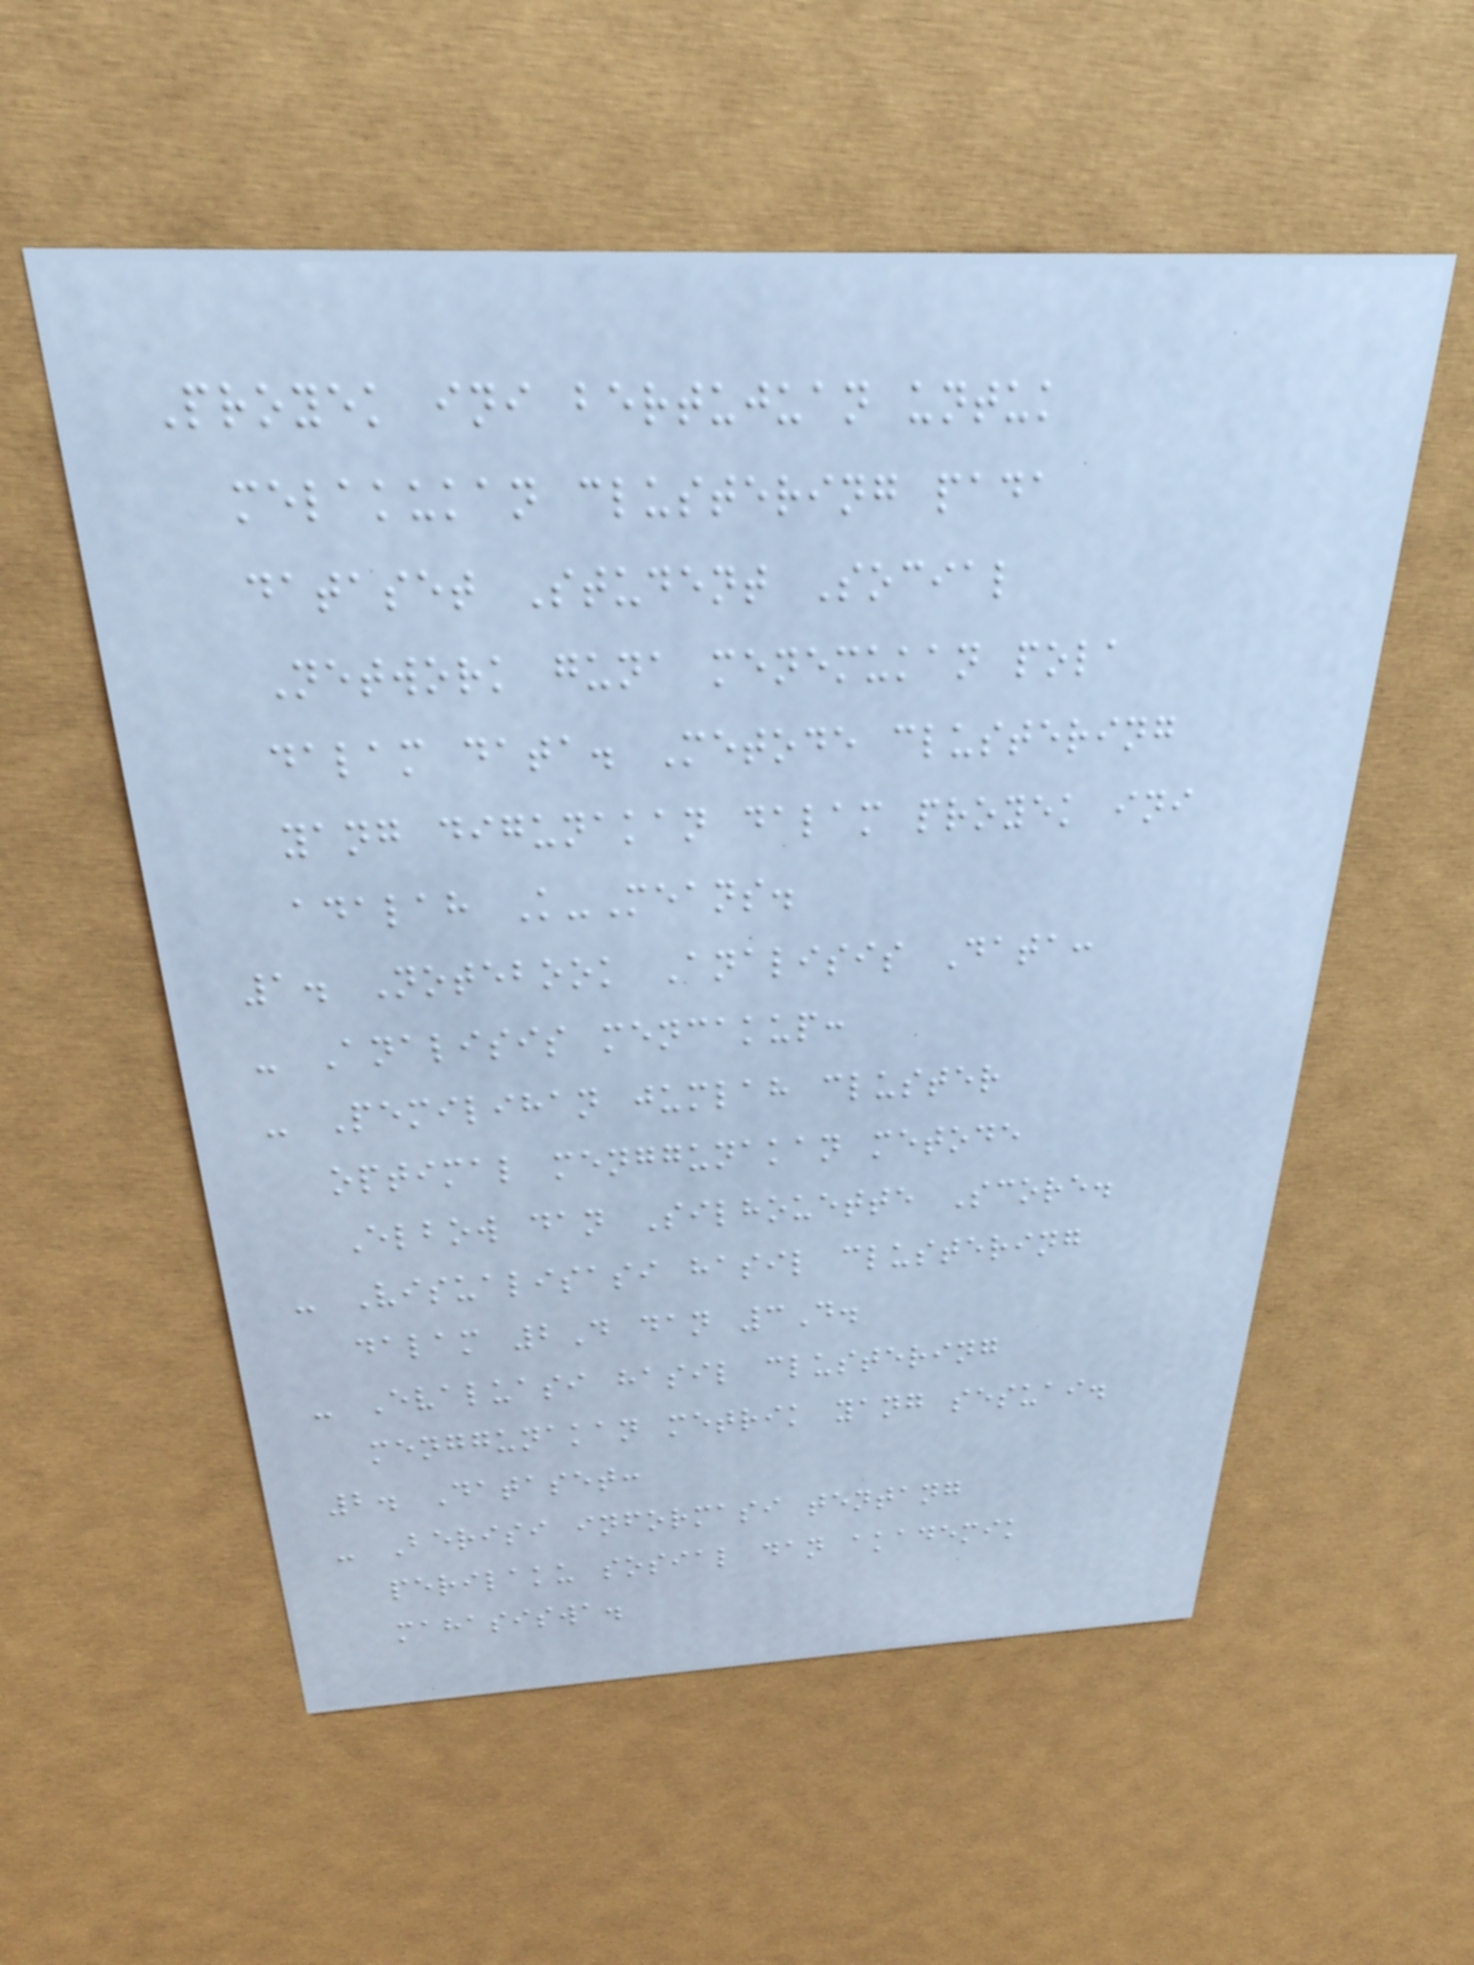Proyek ini bertujuan untuk
melakukan clustering pada
dataset Student Social
Network guna menemukan pola
dalam data. Metode clustering
yang digunakan dalam proyek ini
adalah K-Means.
1. Notebook Analisis Data:
- Analisis mencakup:
- Pemilihan jumlah cluster
optimal menggunakan metode
Elbow dan Silhouette Score.
- Visualisasi hasil clustering
dalam 2D dan 3D.
- Evaluasi hasil clustering
menggunakan metrik yang sesuai.
2. Dataset:
- Berisi informasi tentang
perilaku sosial dan akademik
mahasiswa.
